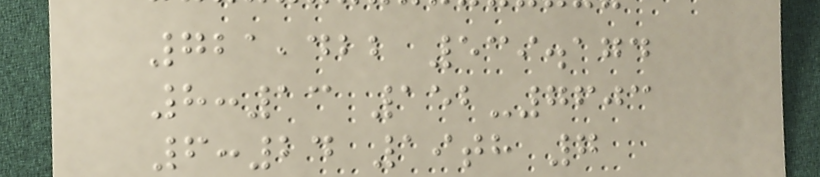721,422 539.174
8:13 152-7603
6:24 19th 7
